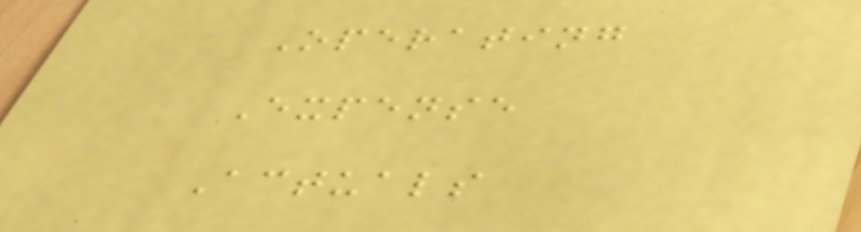Operating
Expense
Actuals
